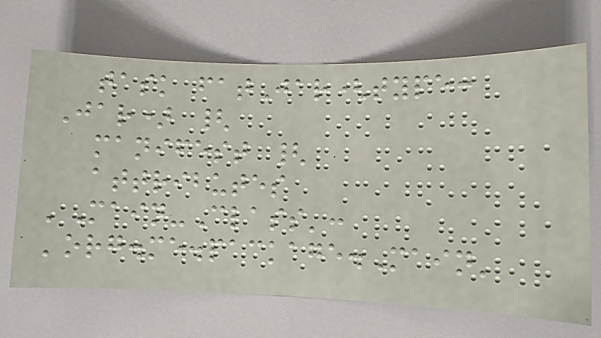task fatJar(type:
Jar) {
manifest {
attributes
'Main-Class':
'org.me.package.Main'
